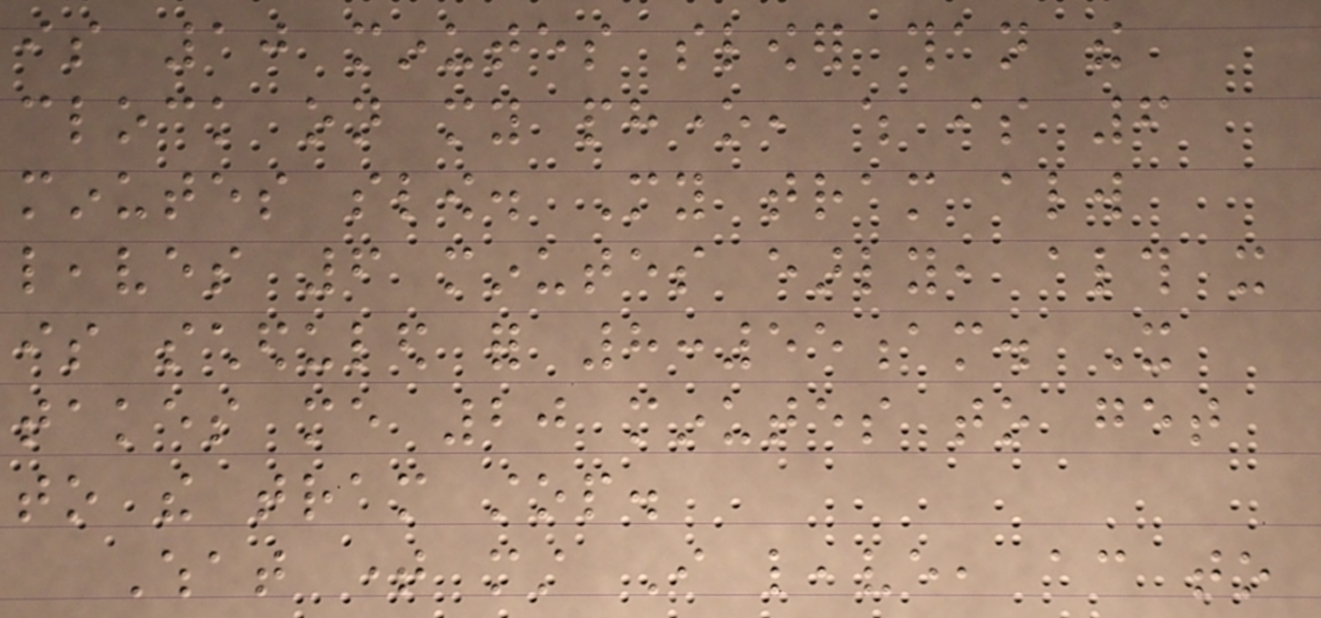is 10 minutes slower than the
clock on my phone, which is 6
minutes slow. My tram always
leaves 6 minutes early, although it
is scheduled for 8:55am. It
takes me 20 minutes to get
to the tram stop.
What time must I leave, according to
